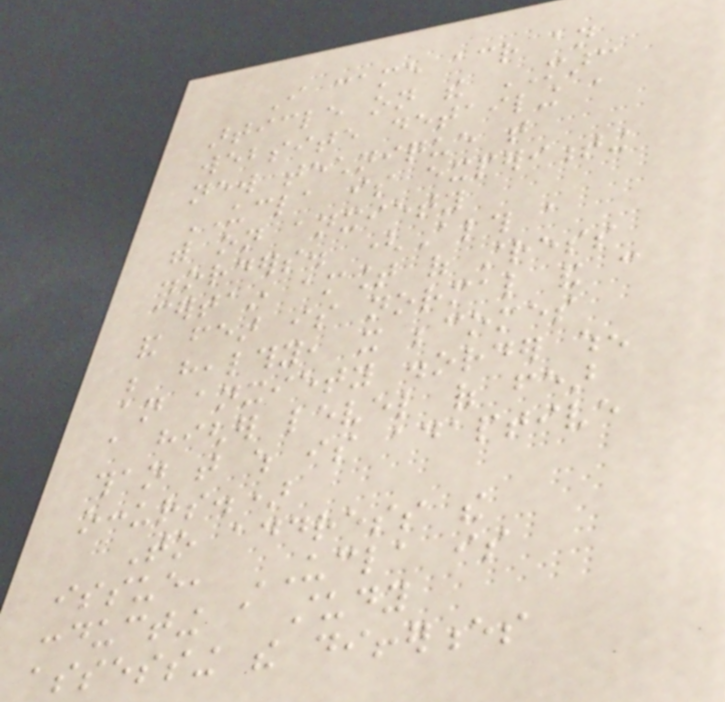I came across an
article on the MARC
website detailing a
new technique that
UCLA is experimenting
with on anxiety
disorders. (Although a
certain amount of stress
and fear is normal and can
be healthy, it becomes
an anxiety disorder when
a higher level of fear
than that which is adaptive
occurs.)
To address the
issue, UCLA is
conducting a study
assessing the differences
